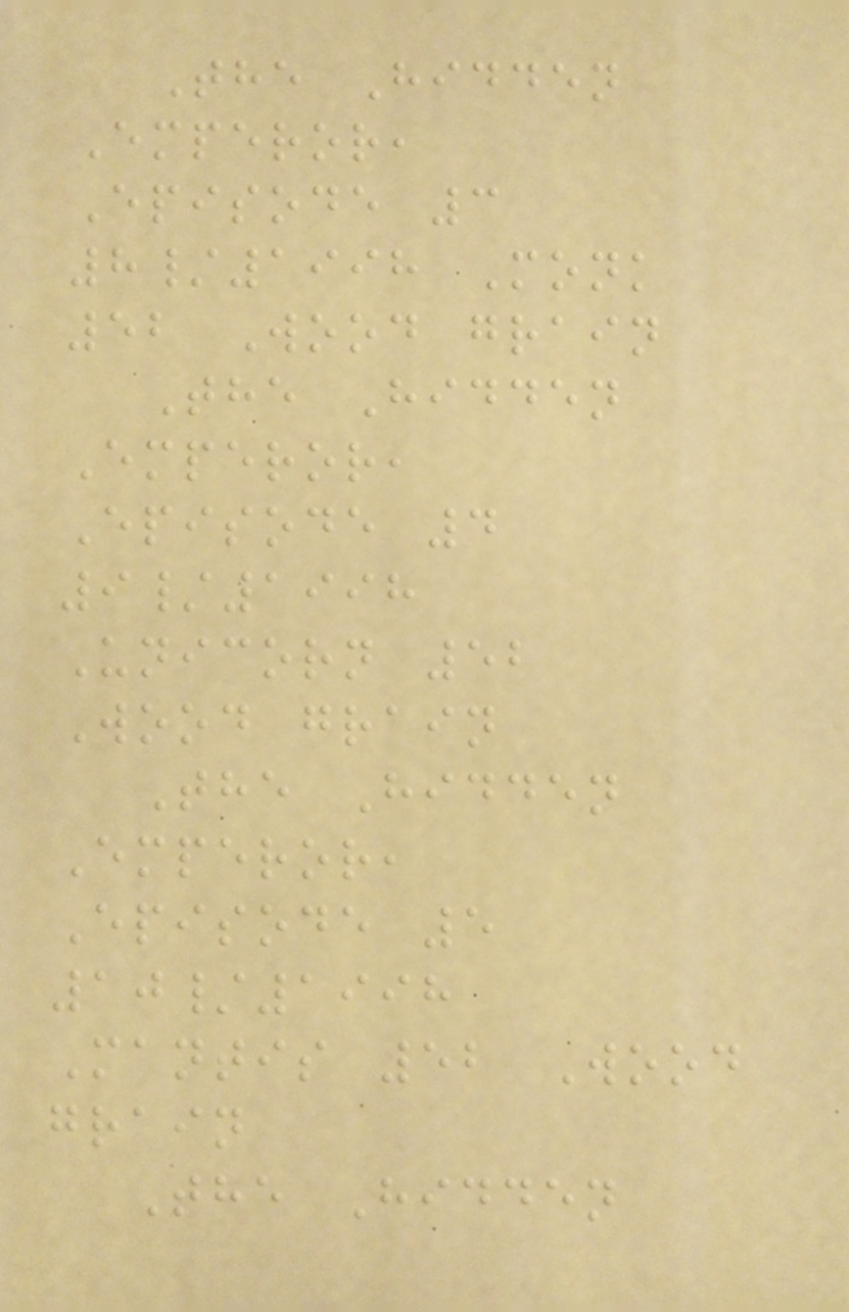The Hidden
Emperor,
Episode 3
8/1998 Monk
52 Wood grain
The Hidden
Emperor,
Episode 4
9/1998
Unicorn 52
Wood grain
The Hidden
Emperor,
Episode 5
10/1998
Mantis 52 Wood
grain
The Hidden
